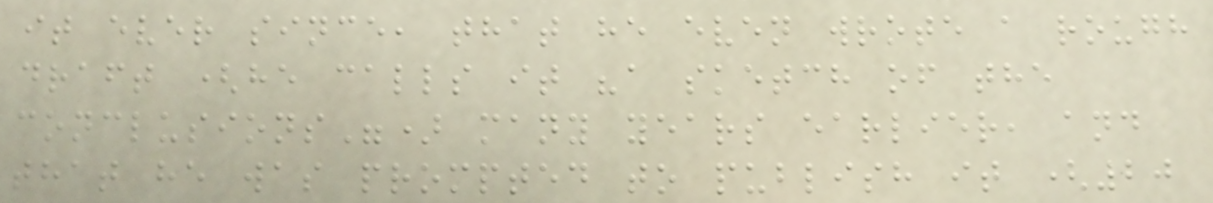it ever since, that he even wrote a rough
draft (he calls it "a sketch of the
conclusions") many years earlier, and
that he was prompted to publish it (20
